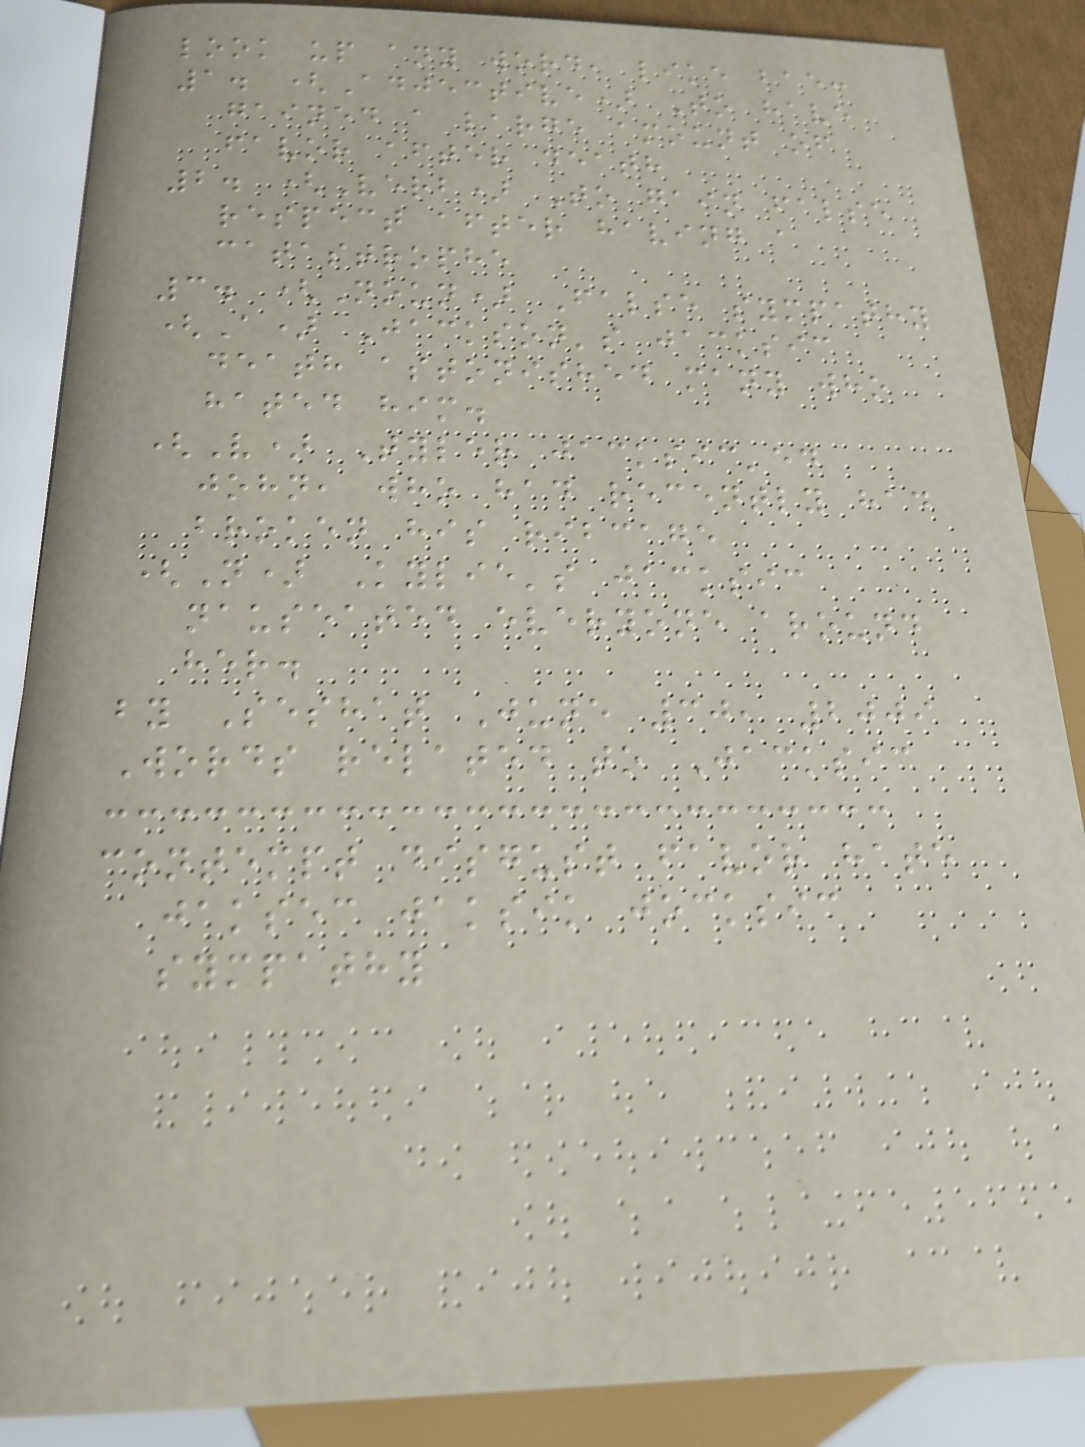look up any word, like bae:
1. (Adjective) To have
gained a large amount of
favor after death
2. (Verb) To gain false
respect after having a
catastrophe
3. (Noun) False sympathy
(A) Jackson's jacksic
death astonished many who
hated him.
(V) Tyler jacksic'ed
john, who had recently had
broken his ribcage
(N) Kylie's jacksic
nauseated everyone around
her.
by Seshat June 30, 2009
Words related to Jacksic
contempt disgust favor hate
jaksec jaksik jocksic
sympathy
